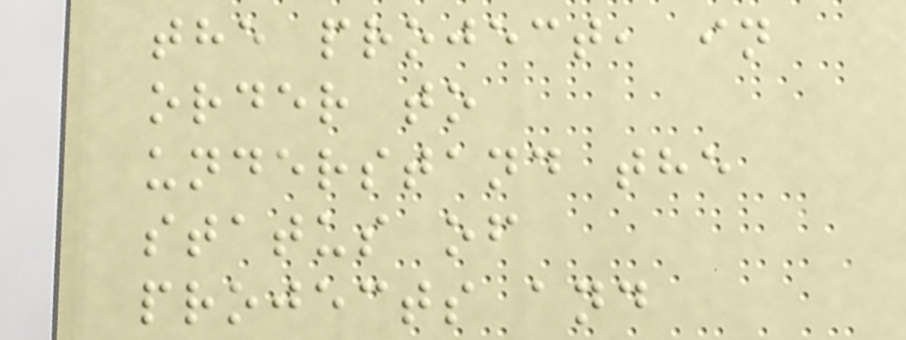the project, in
order to
understand the
status of
projects and
